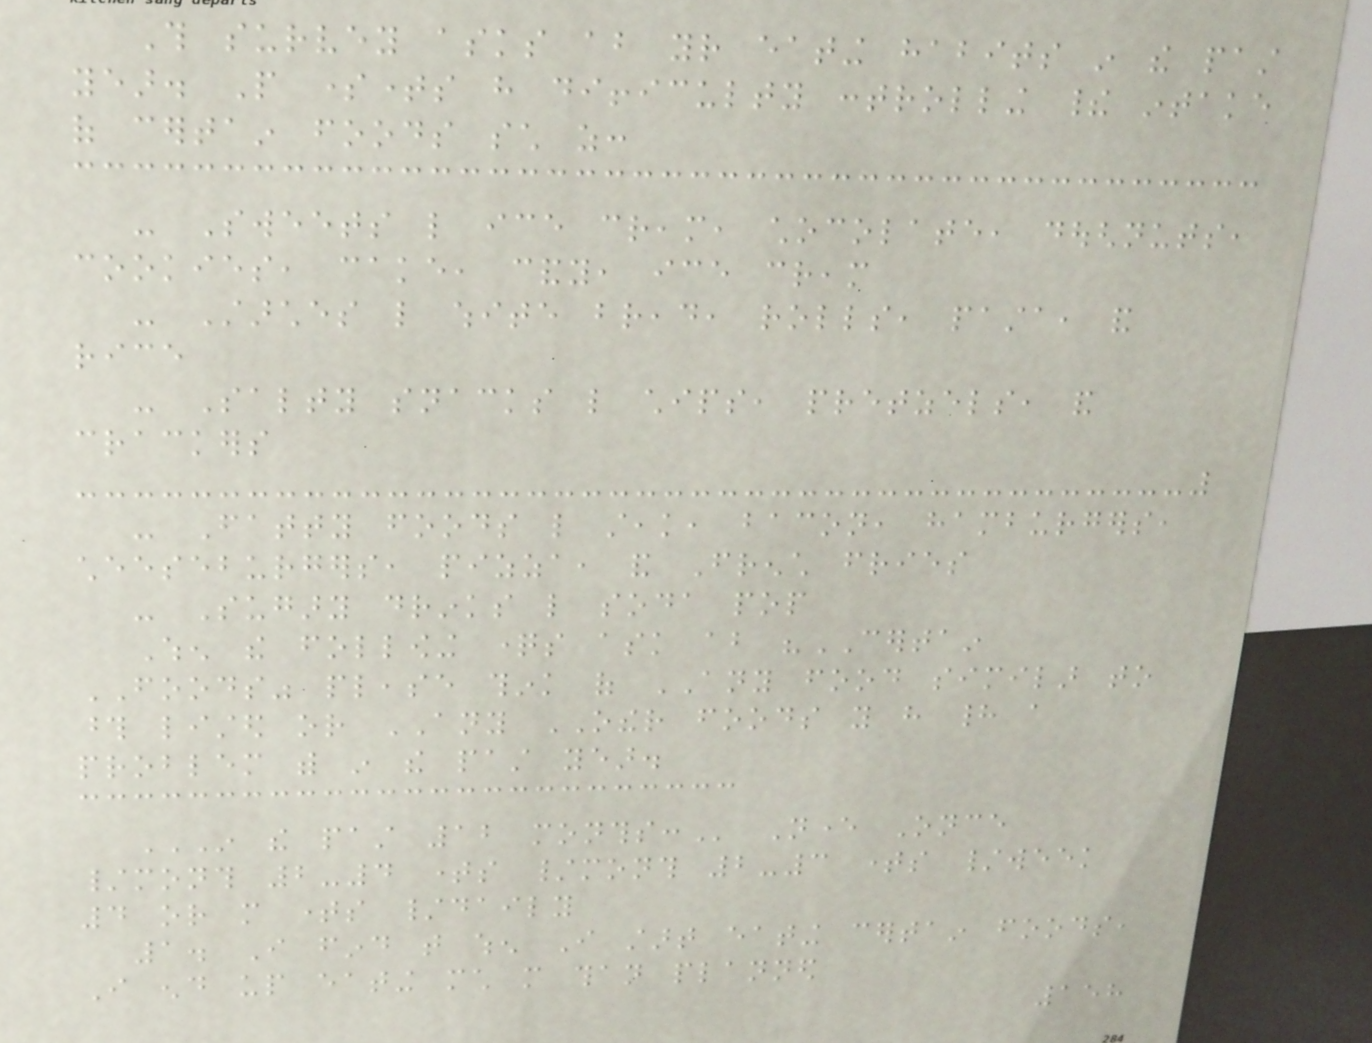This survey asks about your eating habits in the past
year. People sometimes have difficulty controlling their intake
of certain foods such as:
- Sweets like ice cream, chocolate, doughnuts,
cookies, cake, candy, ice cream
- Starches like white bread, rolls, pasta, and
rice
- Salty snacks like chips, pretzels, and
crackers
- Fatty foods like steak, bacon, hamburgers,
cheeseburgers, pizza, and French fries
- Sugary drinks like soda pop
When the following questions ask about "CERTAIN
FOODS" please think of ANY food similar to
those listed or ANY OTHER foods you have had a
problem with in the past year.
IN THE PAST 12 MONTHS: Never Once
/month 2-4 times /month 2-3 times /week
4 or more times /daily
1. I find that when I start eating certain foods,
I end up eating much more than planned
158
